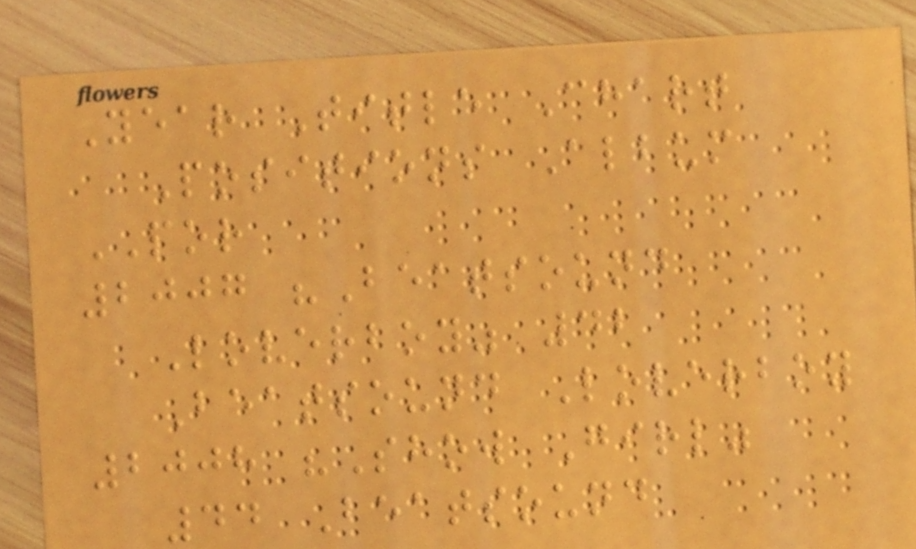Year Title Chart
Positions Album
POR
2007 "Beatsound
Loverboy" 42
Beatsound Loverboy
2008 "Show Girl"
44 Beatsound
